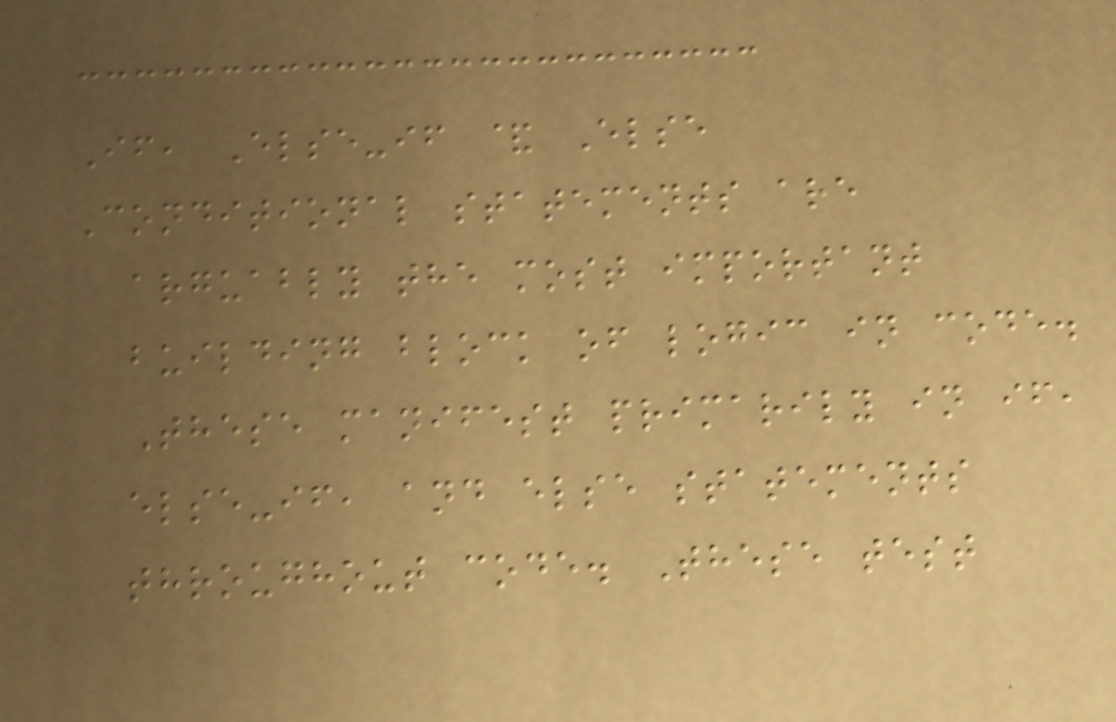If, Else-if & Else
Conditional statements are
arguably the most important
building block of logic in code.
These manifest primarily in if,
else-if, and else statements
throughout code. These test
